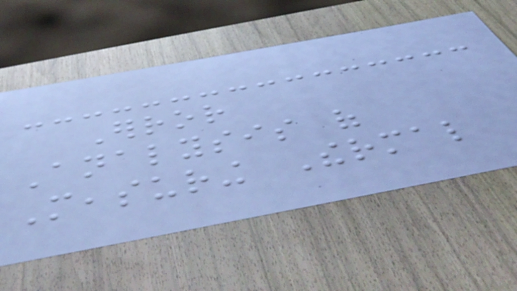Error
Analysis of
Measuring Thermal
